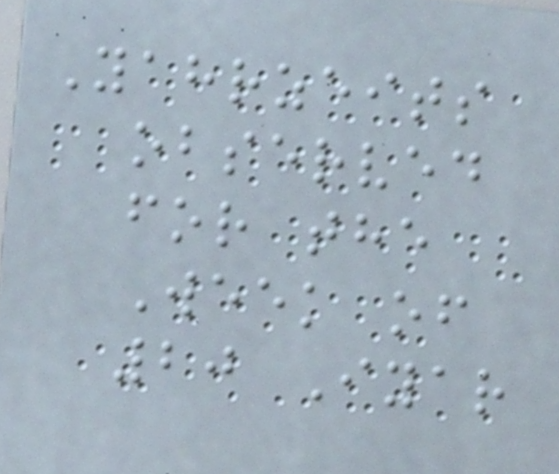Yahrzeits
observed
for the
Week of
20 Iyar
